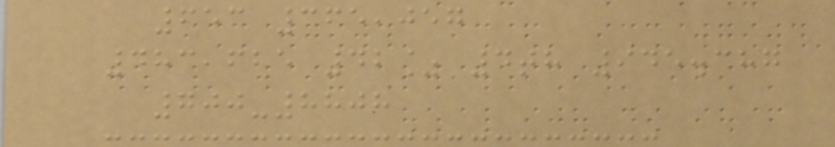653 365,057
483,625 42% 4th 945.387
700-8808
